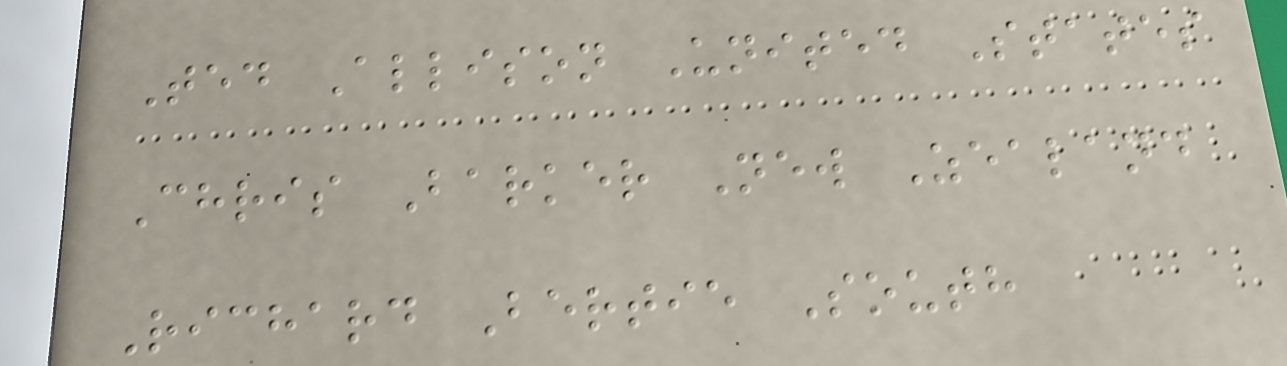Ted Allison United States
Chris Barker New Zealand
Richard Bertie South
